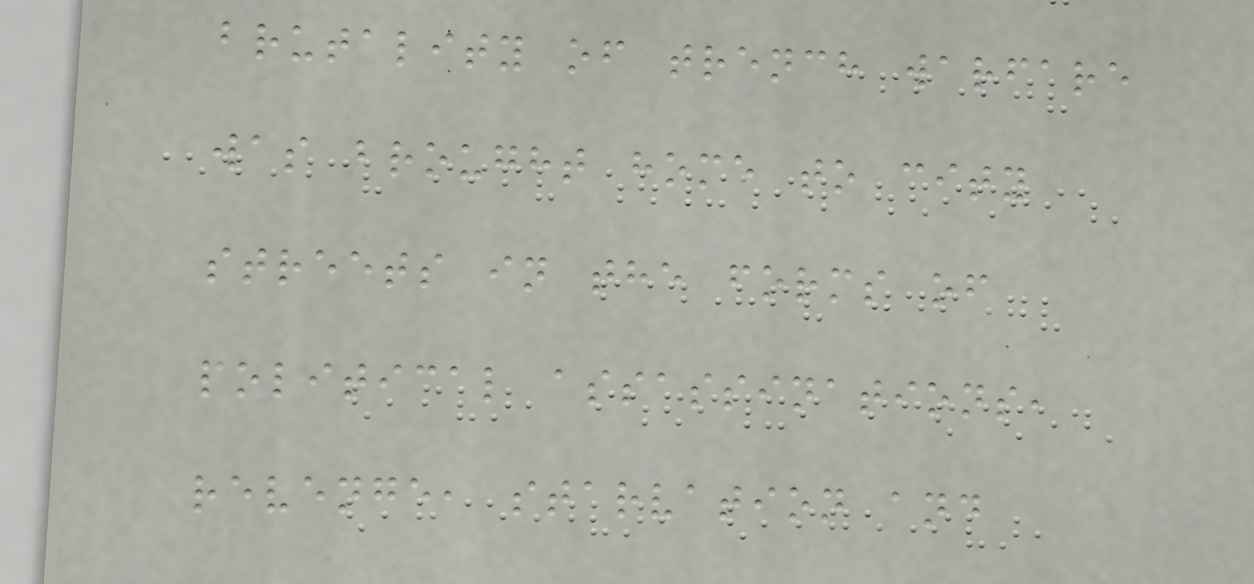brutality of trench warfare
was brought home to city
streets in the forms of
political assassinations,
revenge, starvation and
